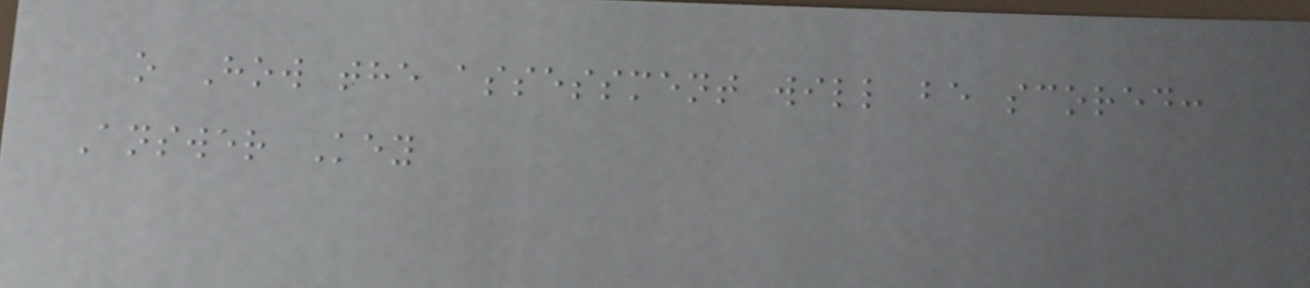o How the assessment will be scored:
Answer Key
